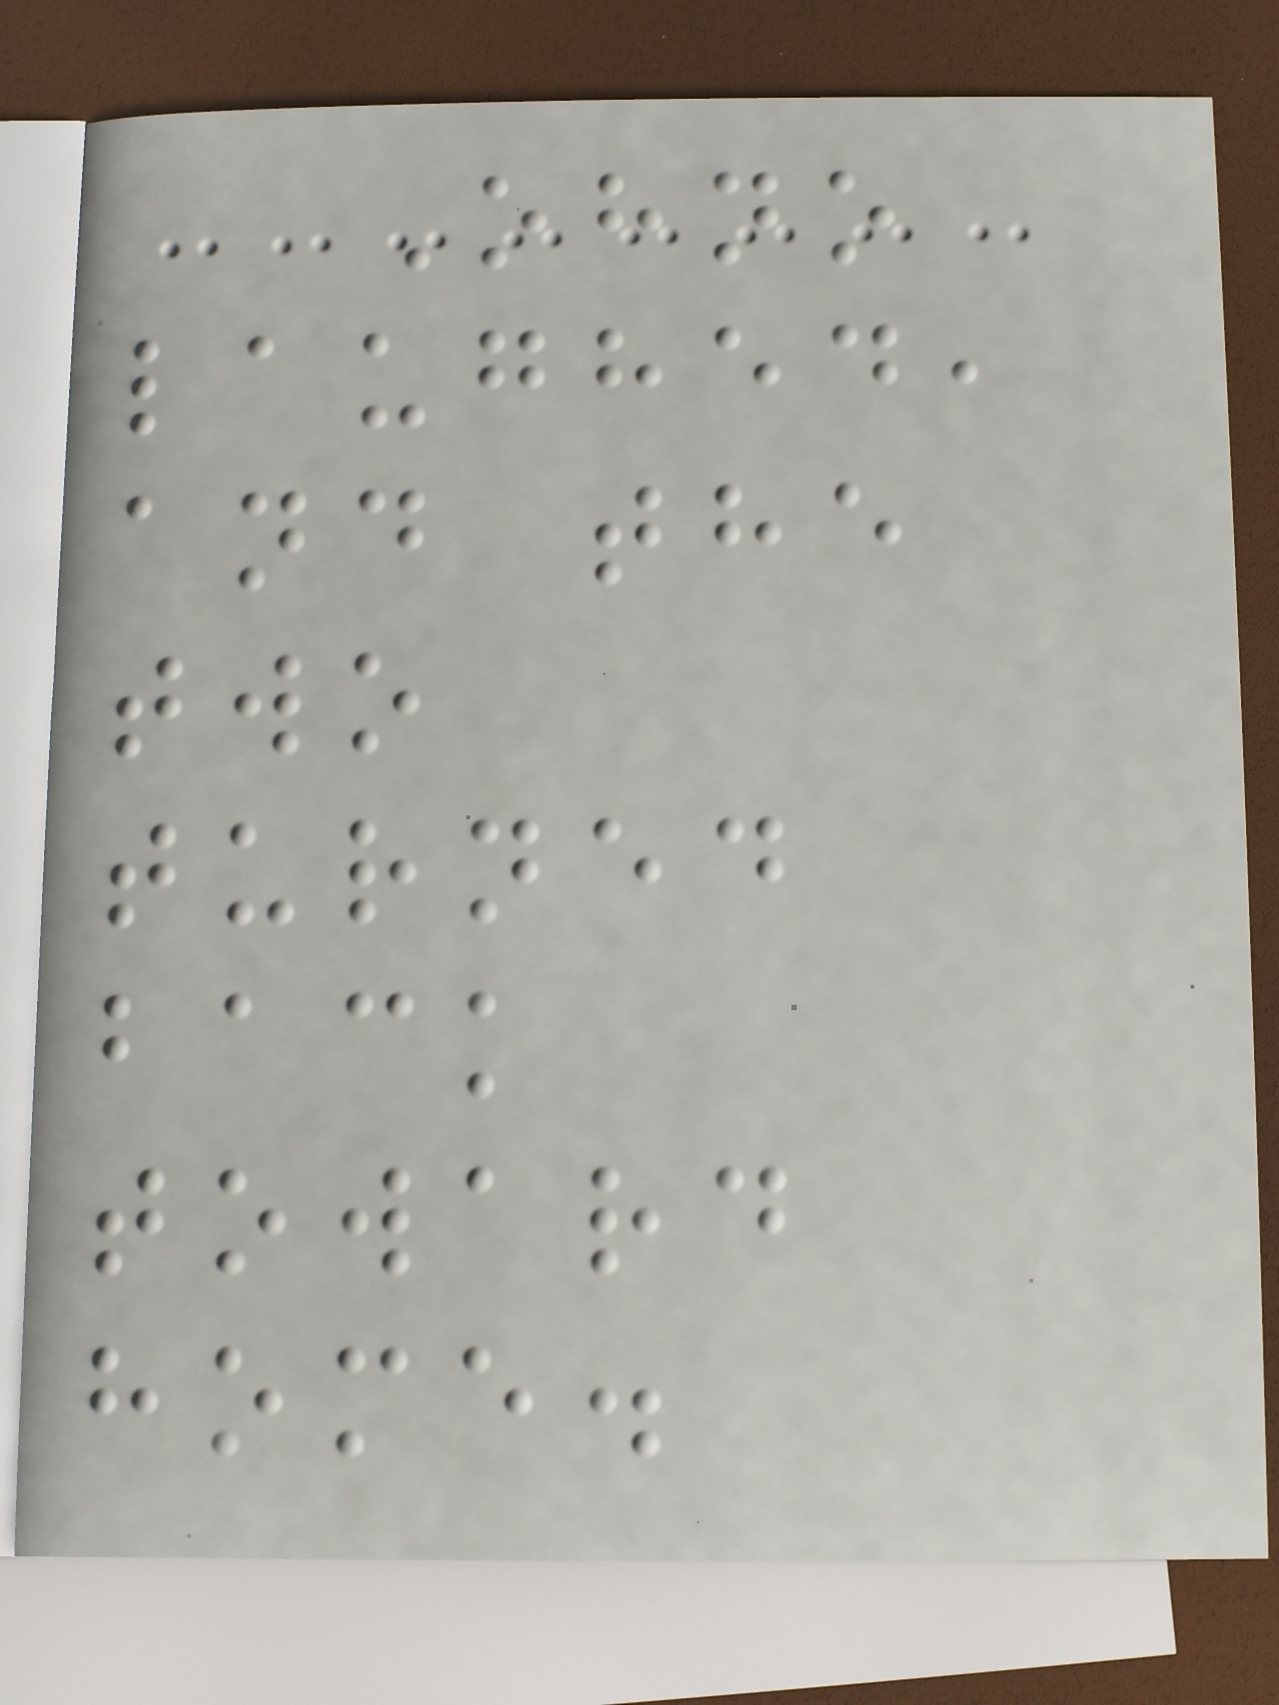Ohno
laughed,
and the
two
turned
back
toward
home.
